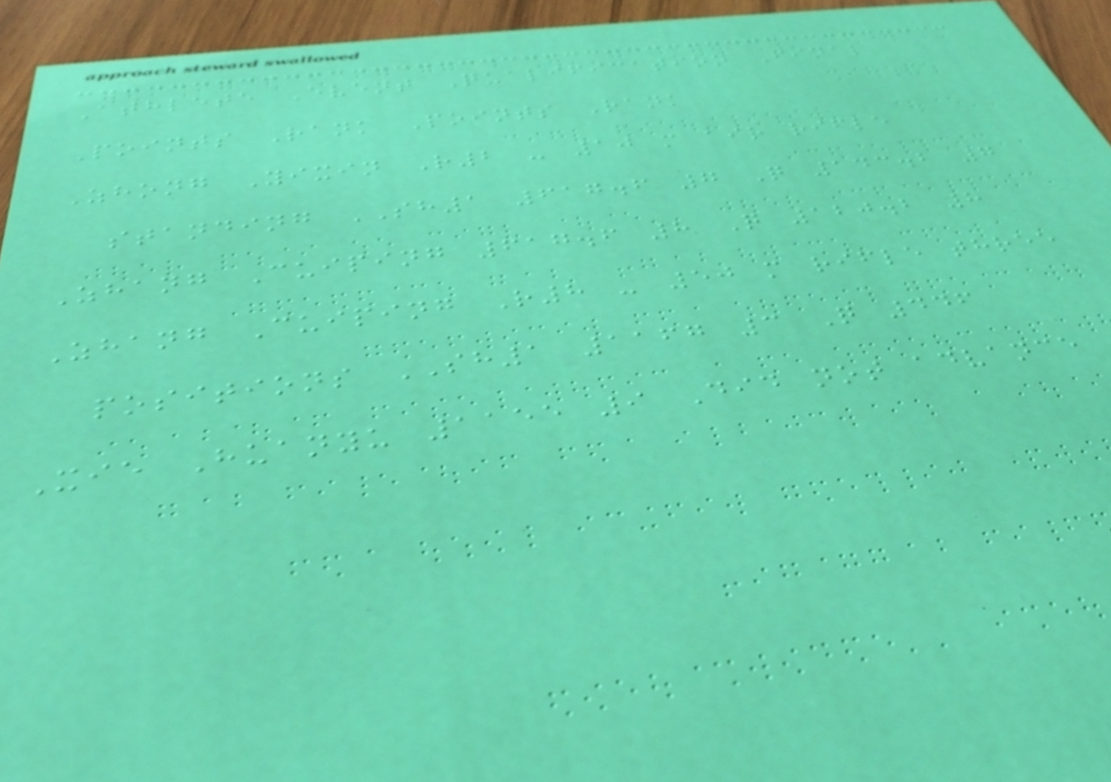Athlete Event Qualification Final
Points Rank Points Rank
Zhong Yixin R2 - 10 m air rifle
standing SH1 617.6 7 Q 143.2 7
Zhang Cuiping 617.6 8 Q 120.2 8
Zhang Cuiping R8 - 50 m rifle three
positions SH1 1167 3 Q 446
Xie Huanyu 1155 9 Did not advance
